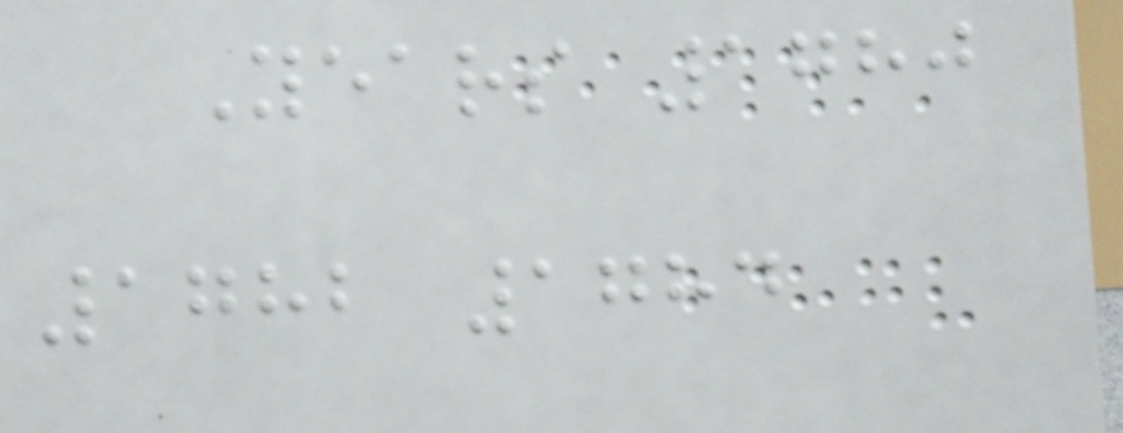Years 1780
1782 1784
